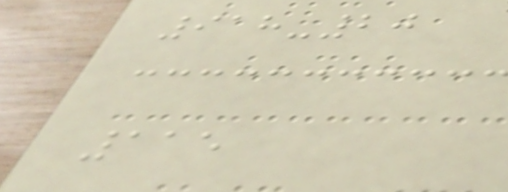918-20
115
